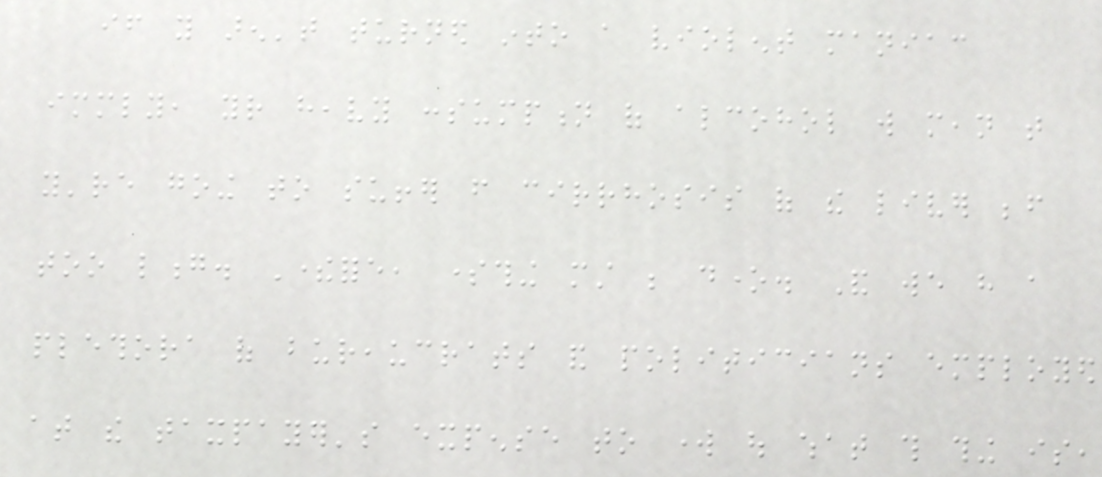if you aren't turned into a violent maniac
immediately, your heavy consumption of alcohol will mean that
you're going to suffer from cirrhosis of the liver before
too long. Therefore, something must be done. And we have a
plethora of bureaucrats and politicians employed
at the taxpayer's expense to work out what this thing is,
